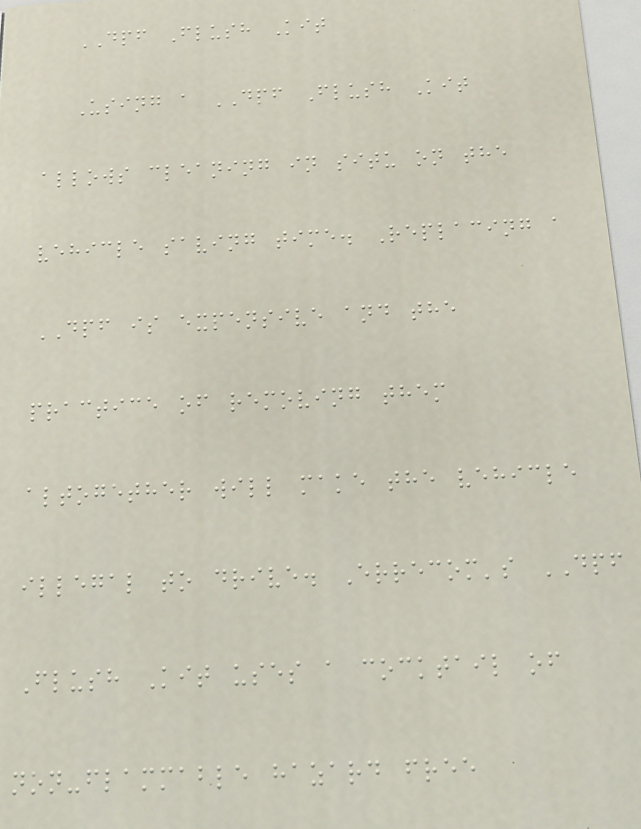DPF Flush Kit
Using a DPF Flush Kit
allows cleaning in situ on the
vehicle saving time. Replacing a
DPF is expensive and the
practice of removing them
altogether will make the vehicle
illegal to drive. Errecom's DPF
Flush Kit uses a cocktail of
non-flammable hazard free
